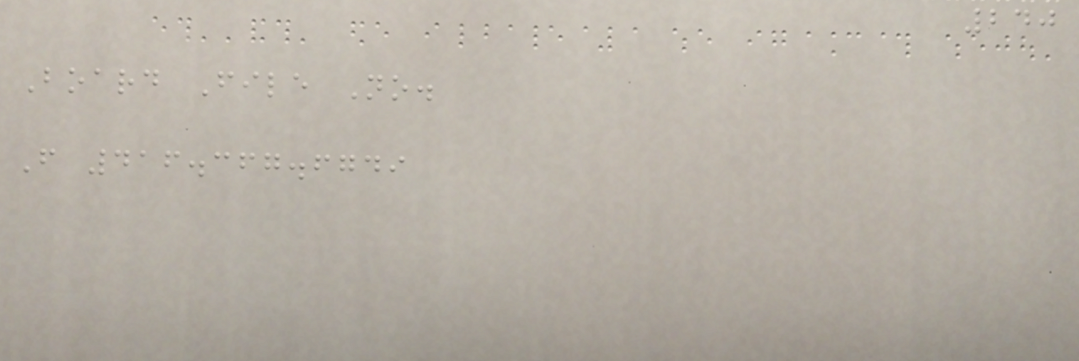240
Board File No.
F 416.367.6749
